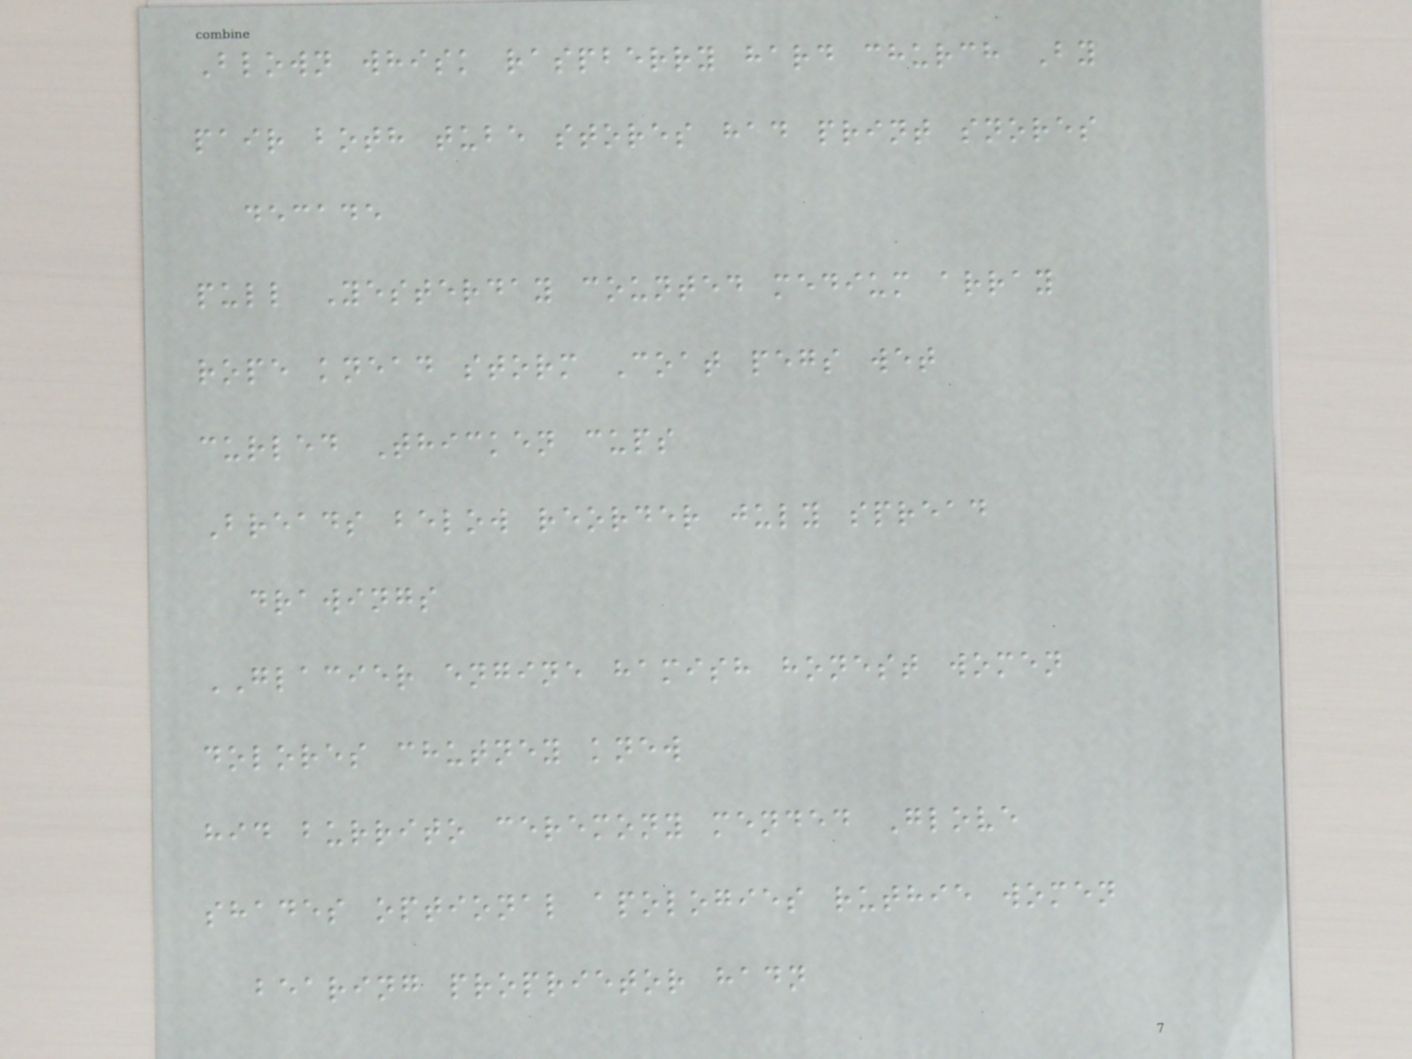Blown whisk raspberry hard church By
pair both tube stores had print snores
decade
pull Yesterday counted medium array
rope knead storm Coat pegs wet
curled Thicken cups
Breads below reorder july spread
drawings
GLACIER engine hamish honest women
dolores chutney knew
hid burrito ceremony mended Glove
shades optional apologies ruthie women
bearing proprietor hadn
